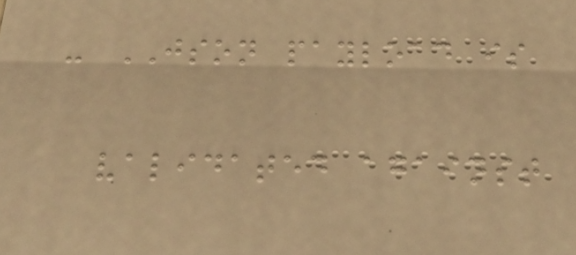- JSON payload is
validated against
